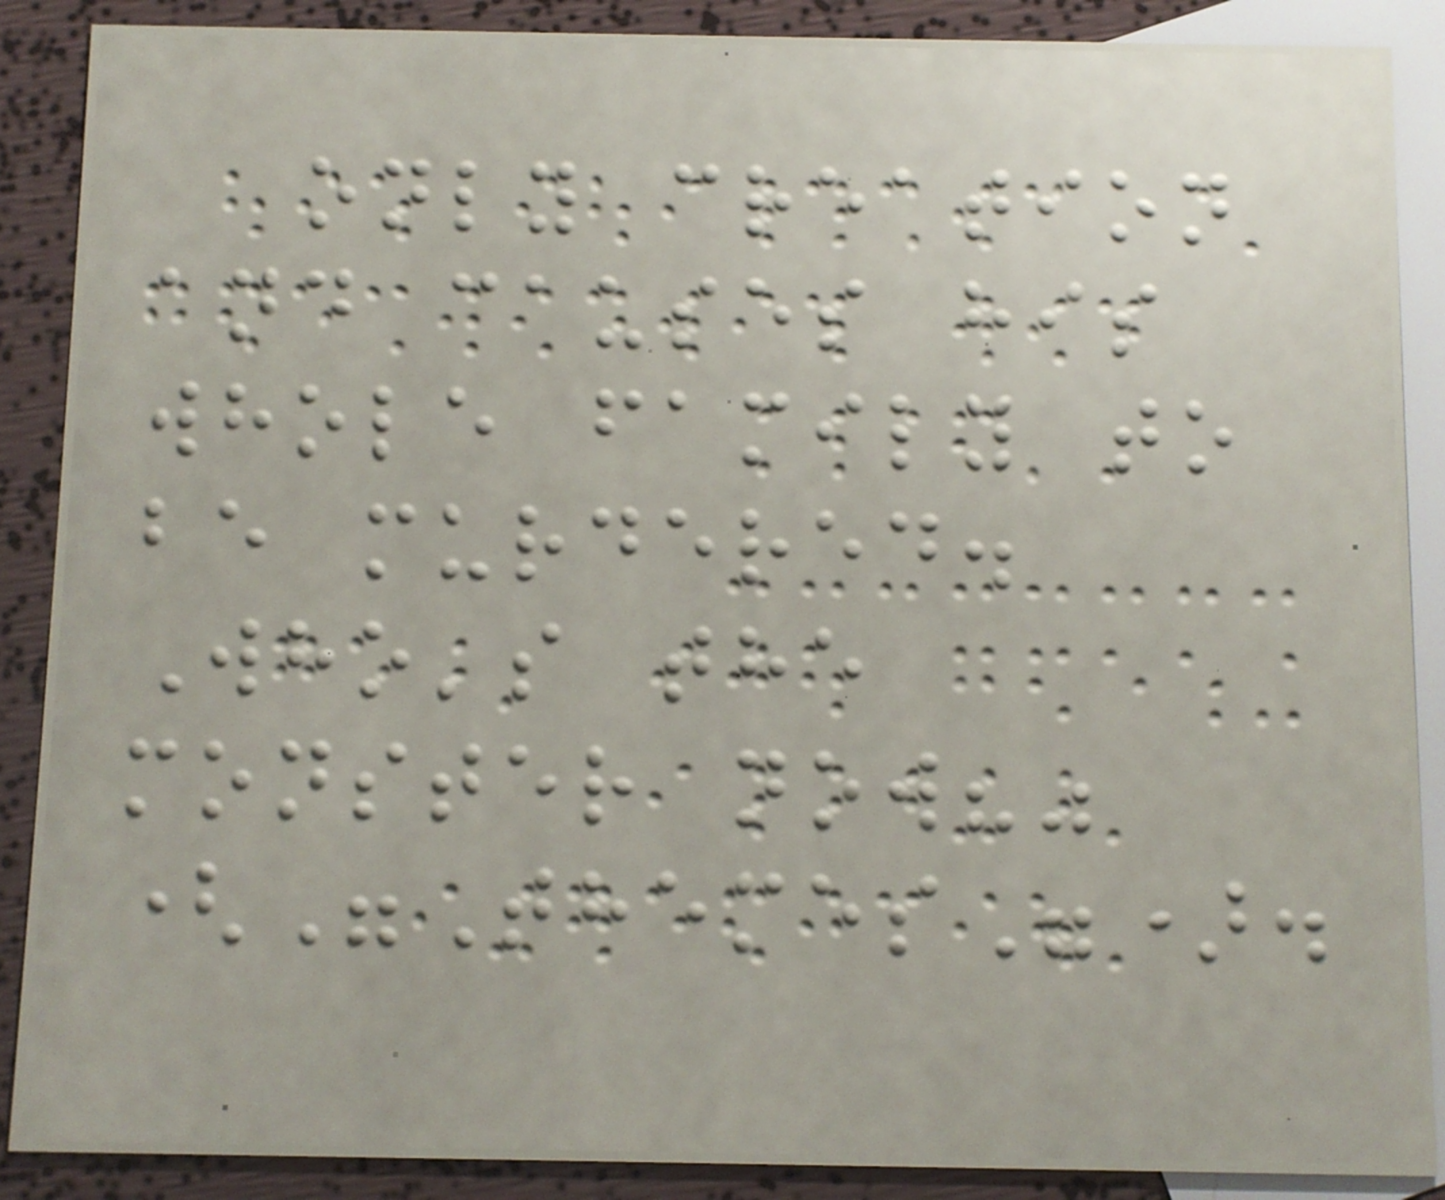only creation
and causes his
whole family to
be murdered.
Who's the
monster now?"
("Themes").
